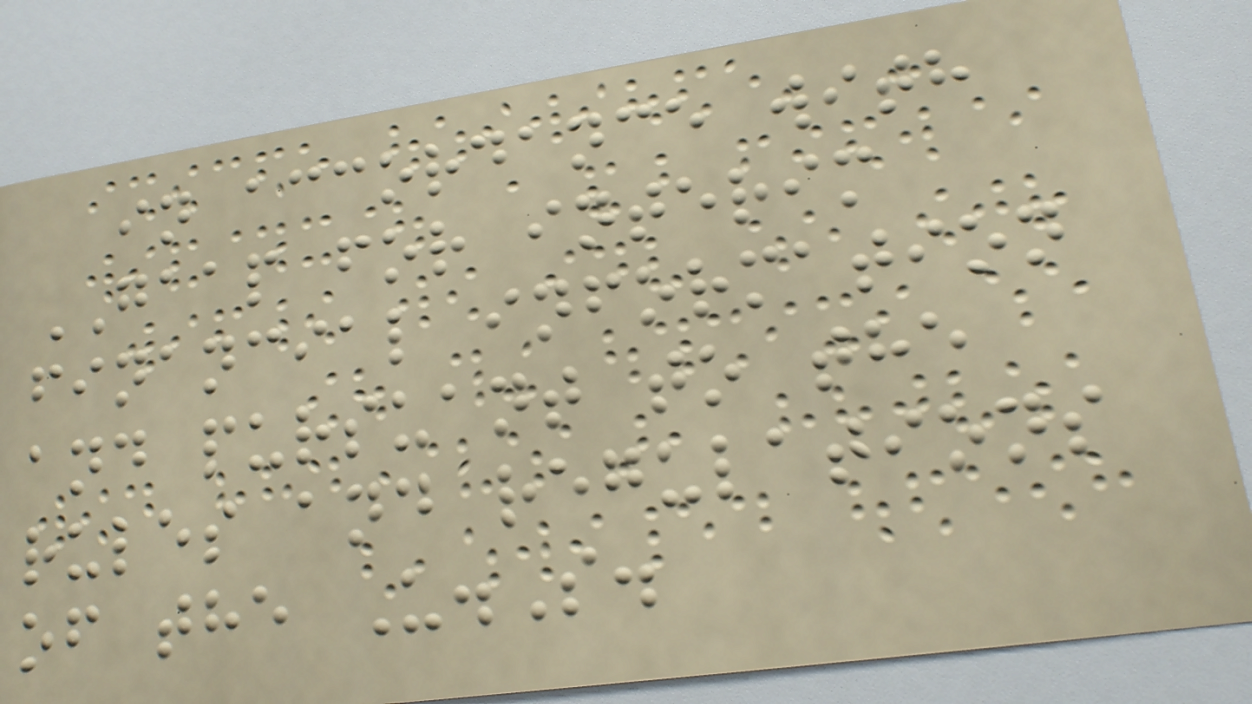in accordance with
GAAP for interim
financial information
and pursuant to the
rules and regulations
of the U.S.
